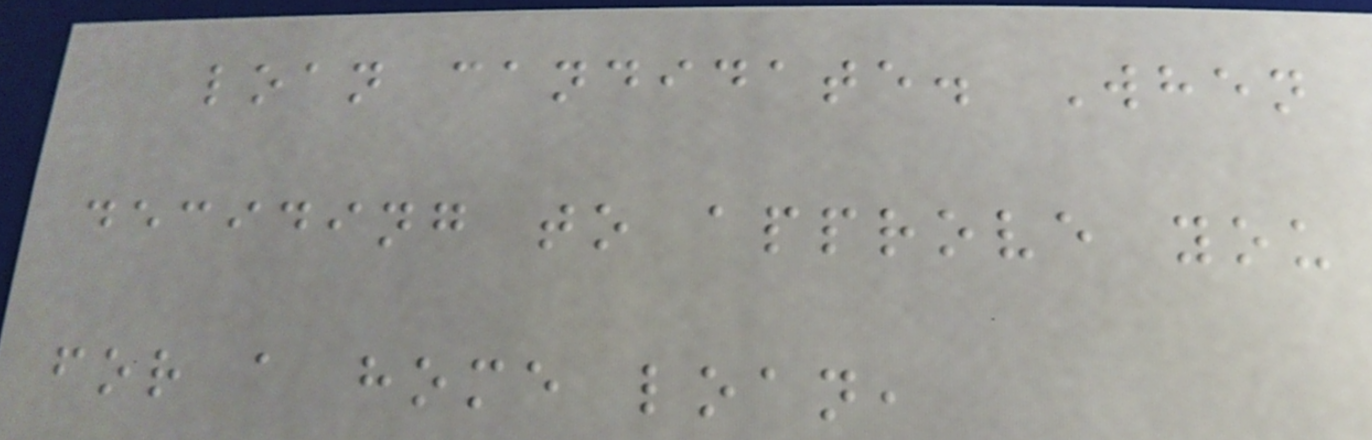loan candidate. When
deciding to approve you
for a home loan,
